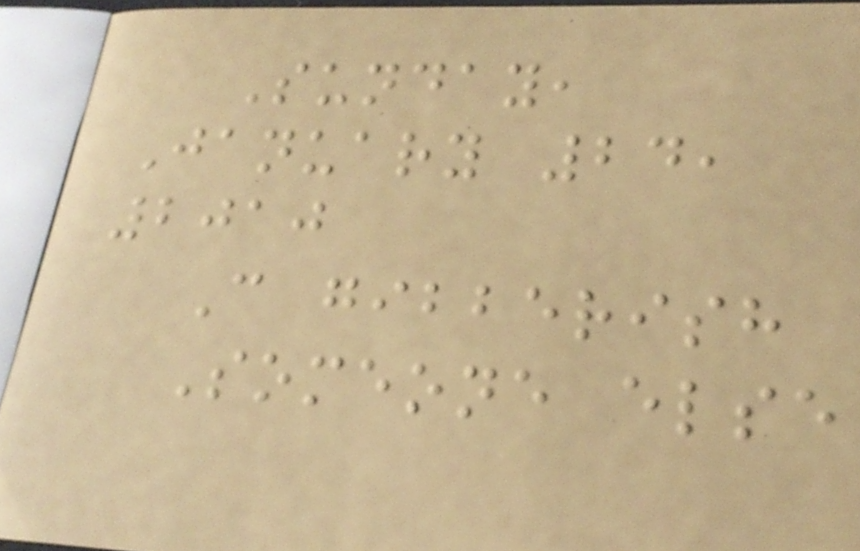Sunday,
January 24,
2010
C gibberish
Someone else
